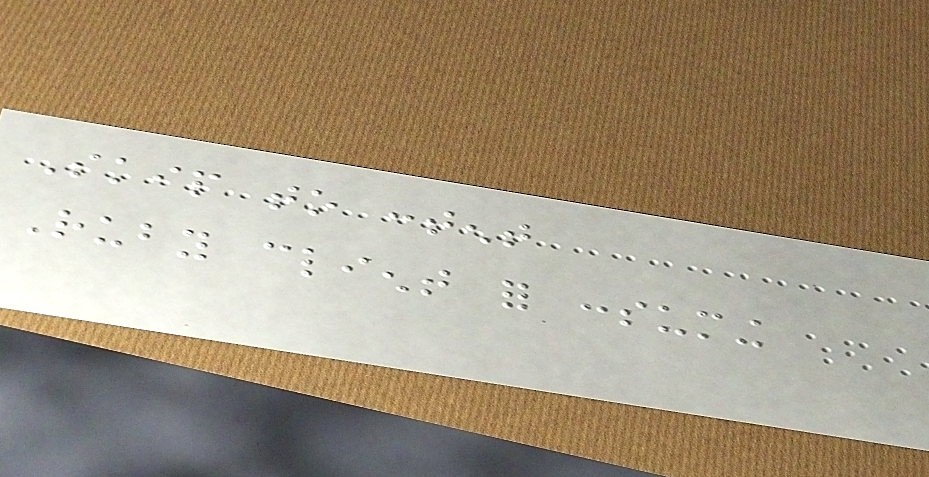Skip to content
Ruby client for consuming
